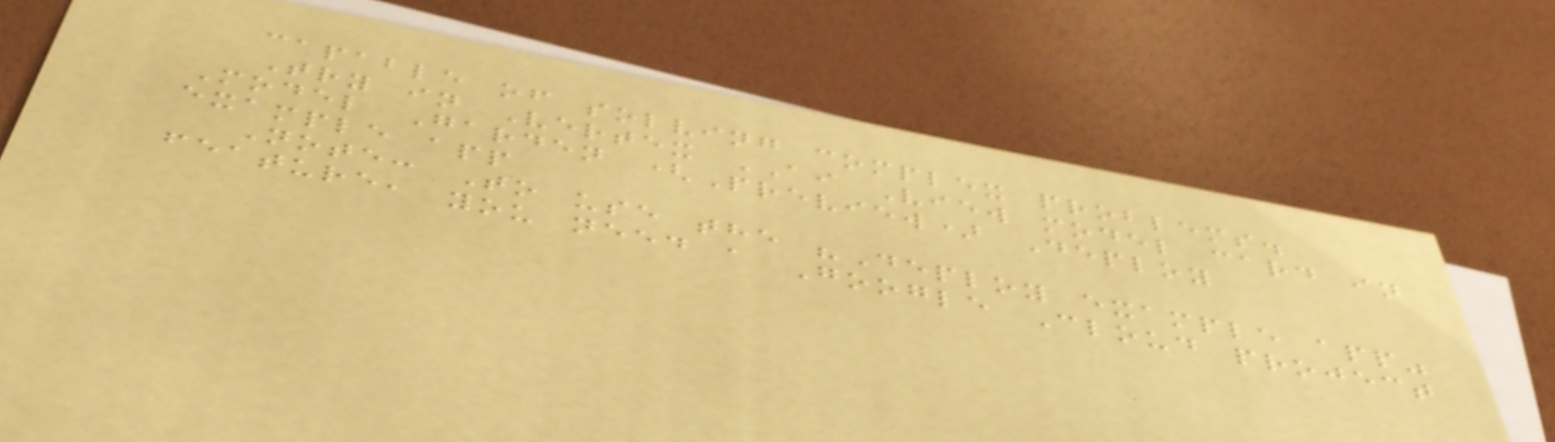capable of solving complex problems.
Try in Vertex AI View model card in
Model Garden (Preview) Deploy
example app
Note: To use the "Deploy example app"
feature, you need a Google Cloud project
